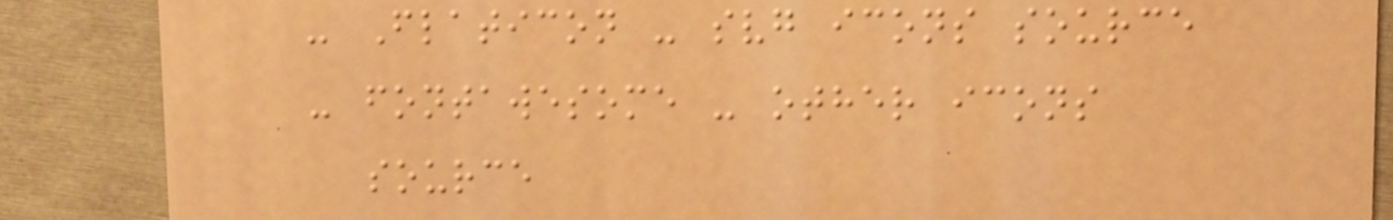- Flaticon - svg icons source
- fontawesome - other icons
source
